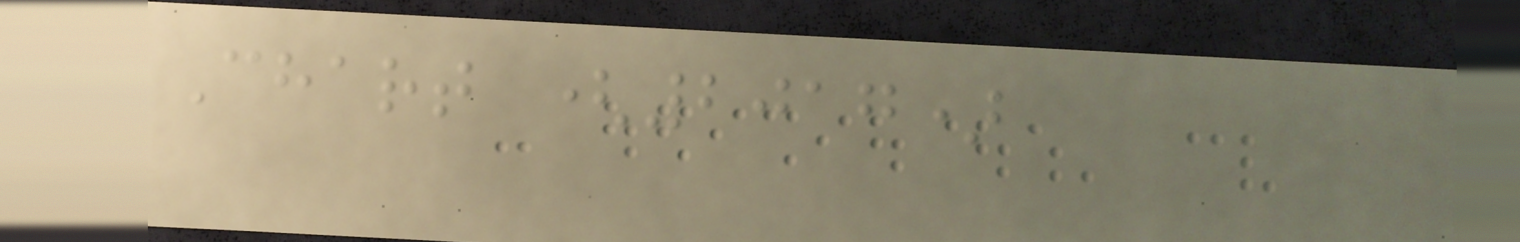Chart (2017)
